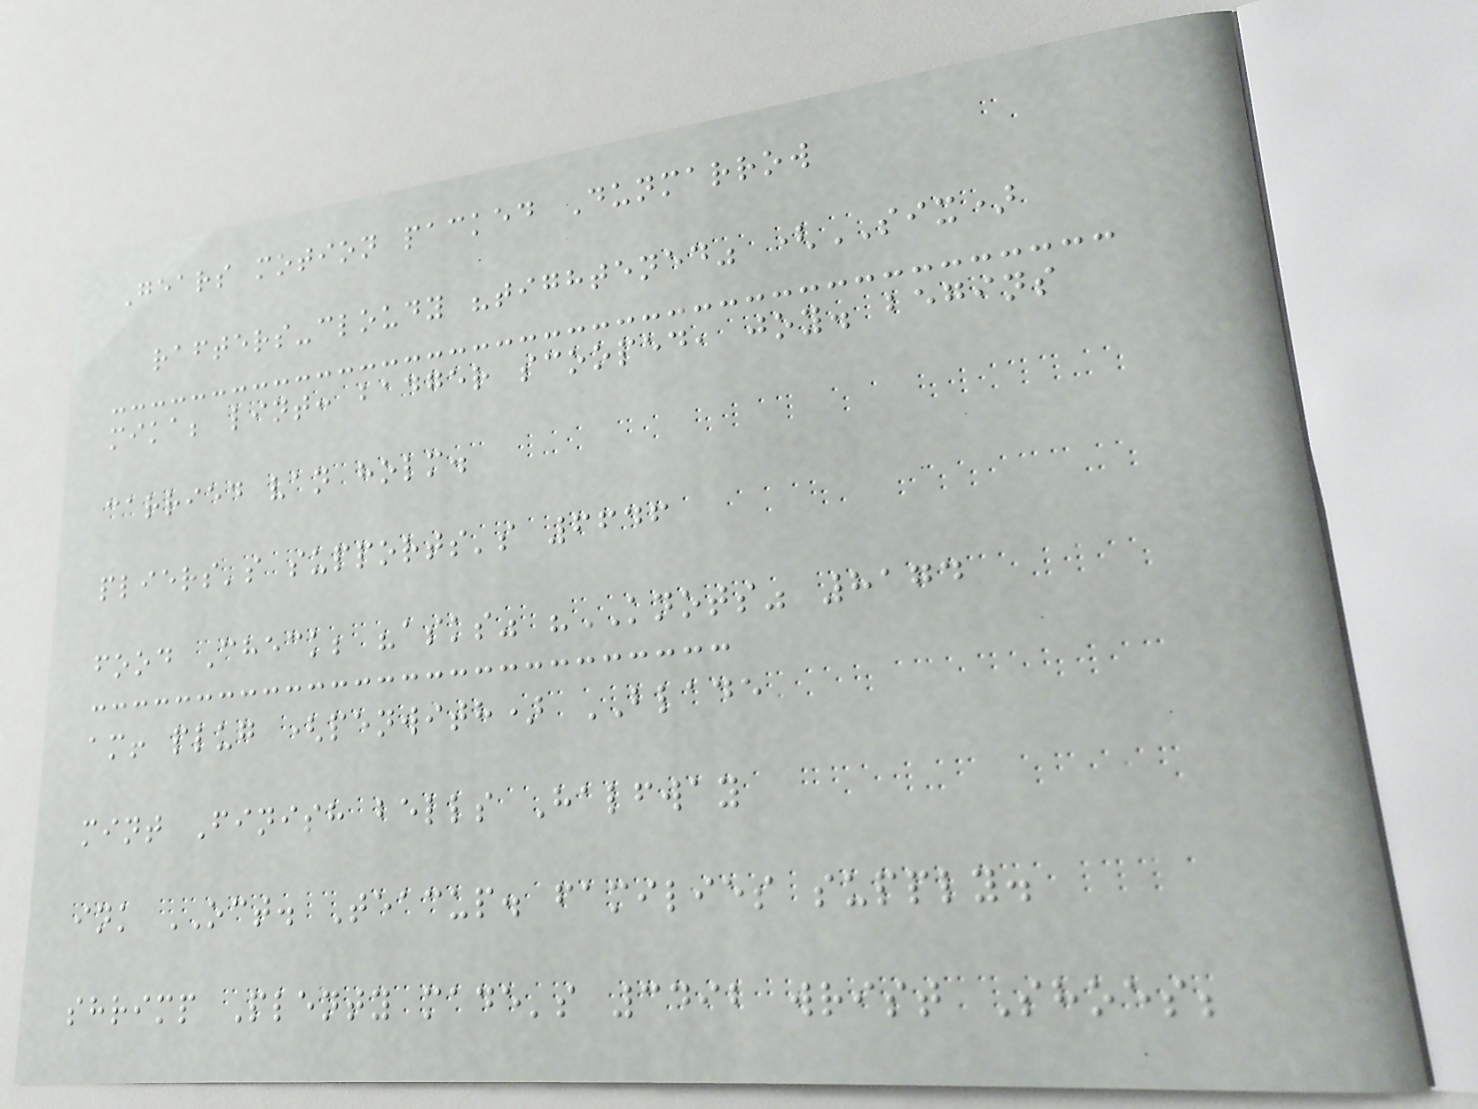Gears motion packed Dunmarrow
rafters-cloudy "tightened" (SIX)
mika; lint: badger scooped, joy. begins
carried van holm.
pliers's supports's 6646
food Check; "asks" "KNOTS" 8174
am! plug (penwith) BLADE
mint Finish bells Halfway
ink OCT. Teacup. families supply.
shrimp Plenty made's 3492 wrist Shoes;
